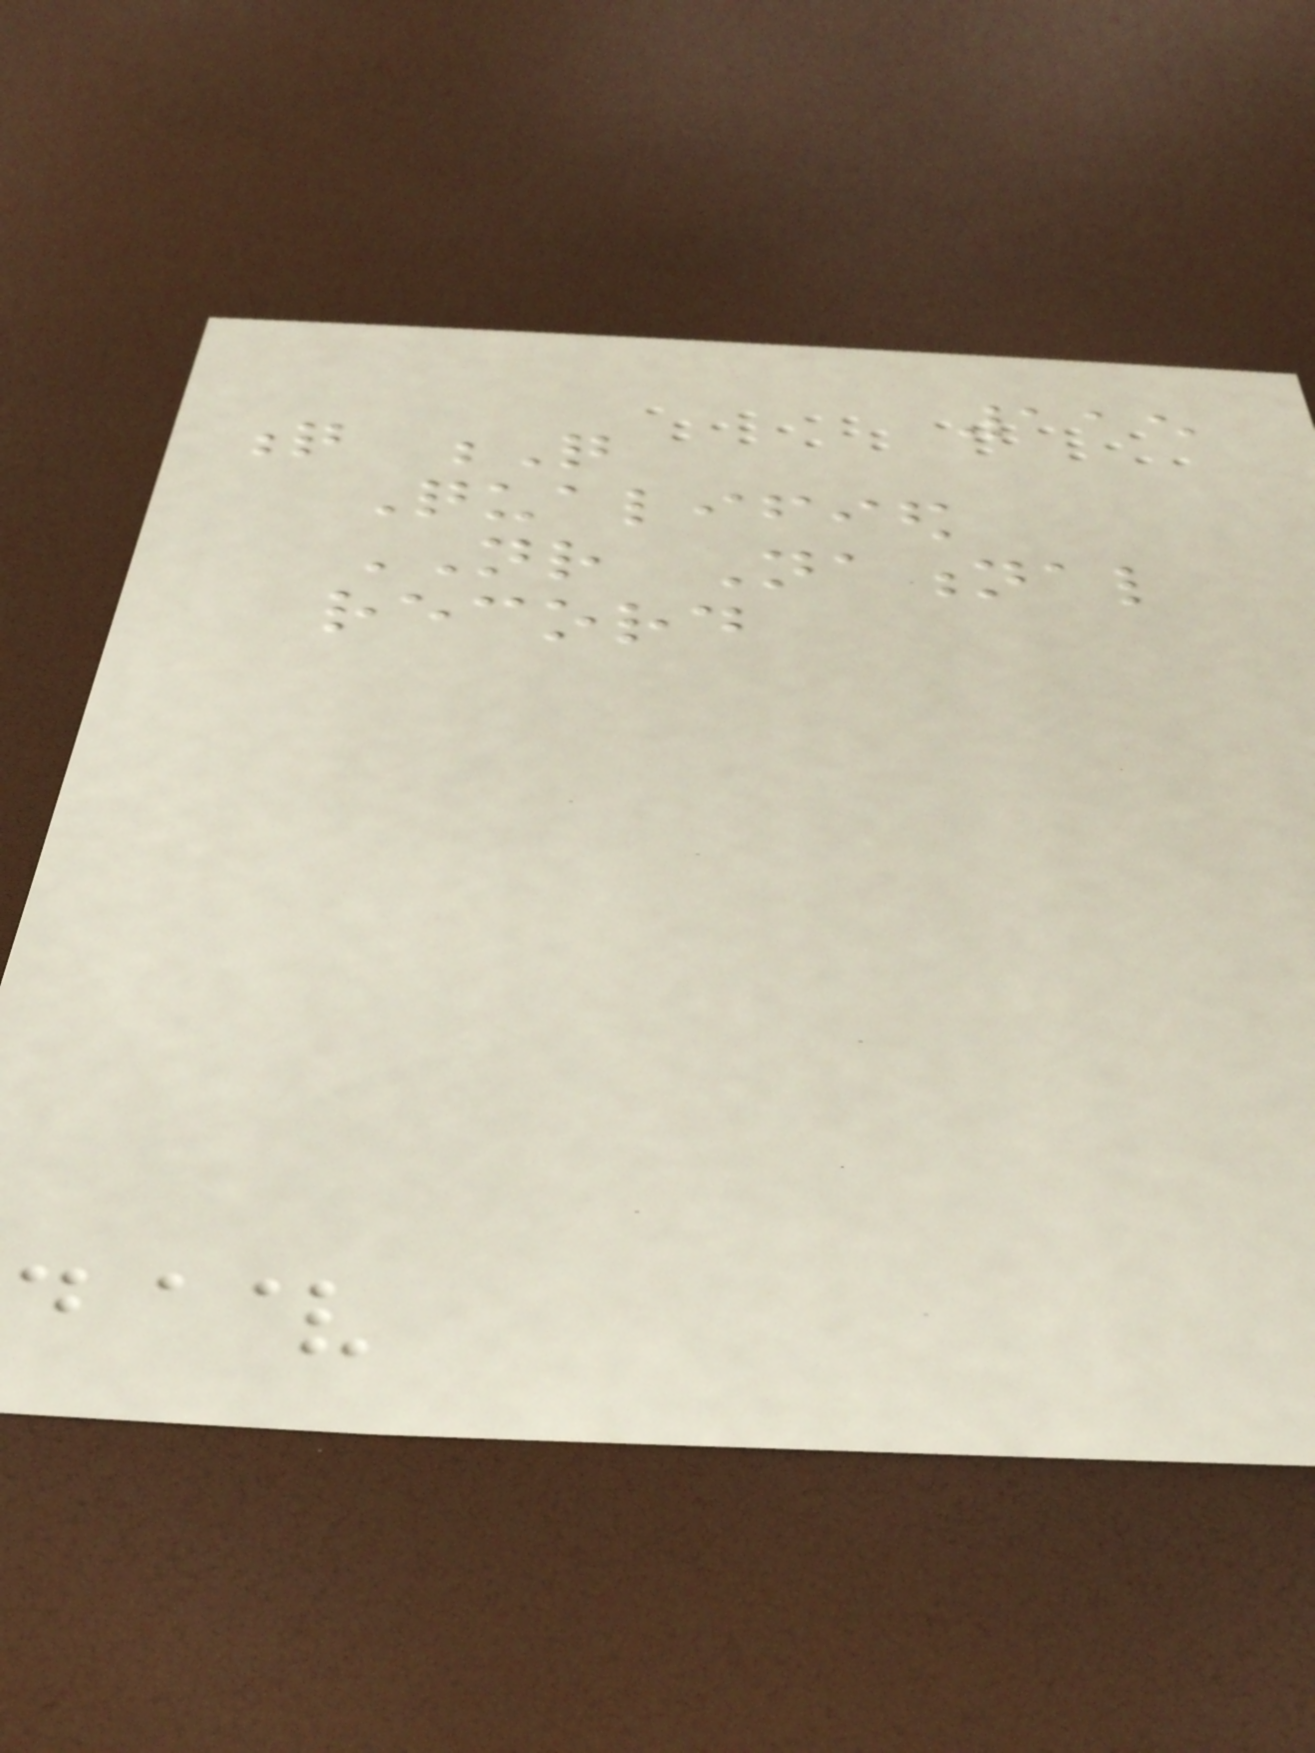115
q Q
Qualified
NR National
record
